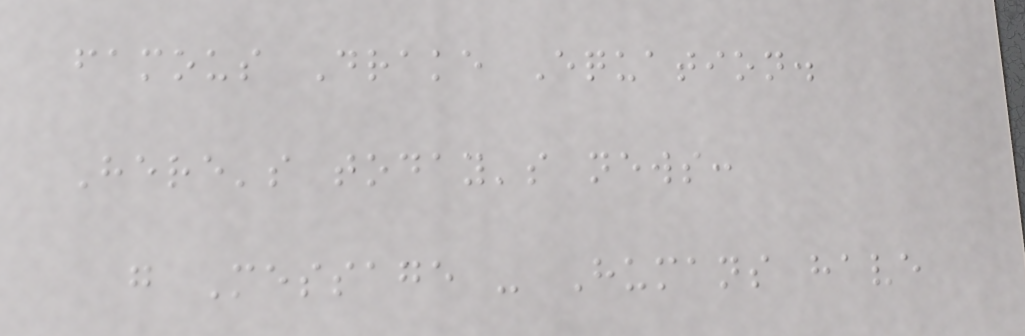famous Drake Equation.
Here's today's news:
g Message - Humans have
